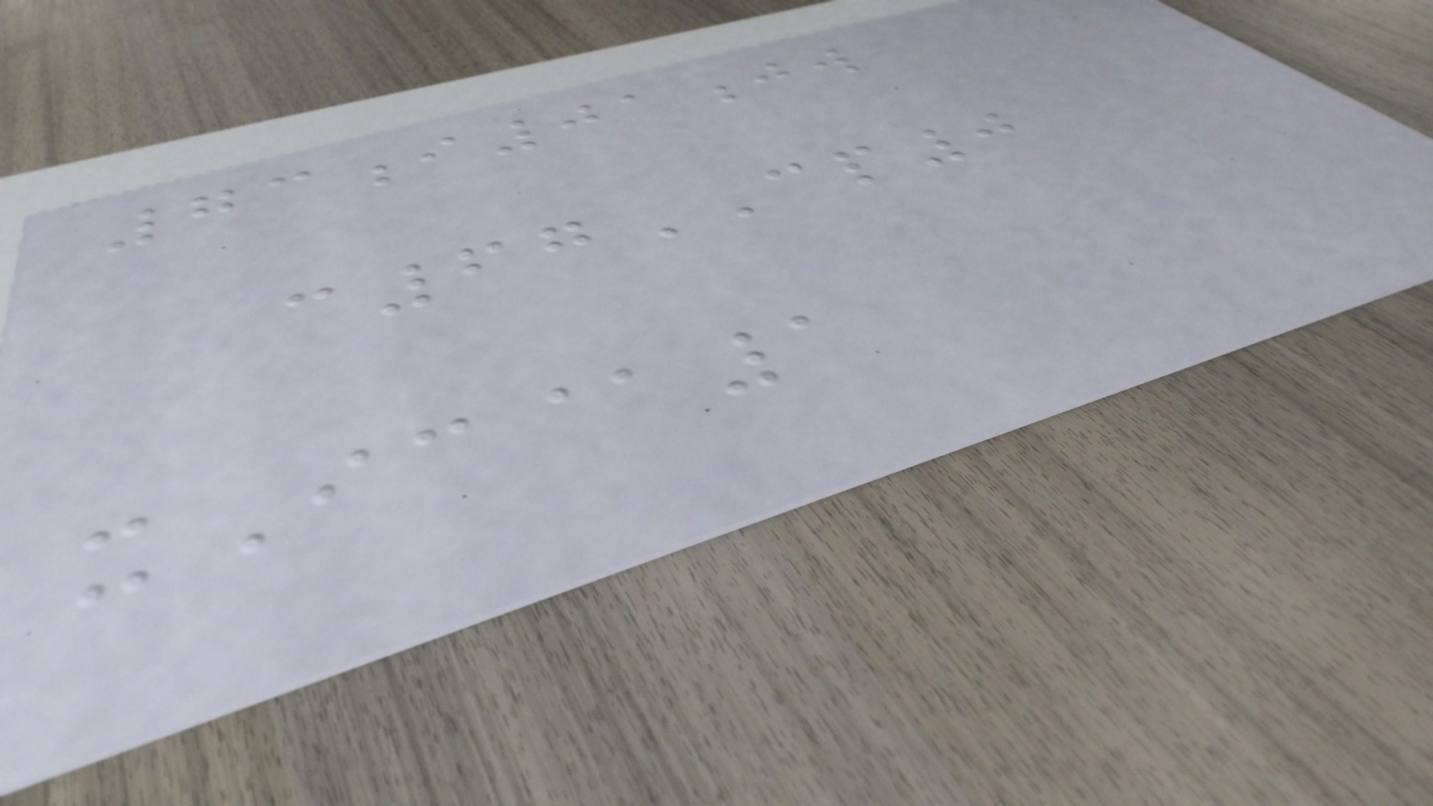73i01jw
c67CP0
xIc@1
